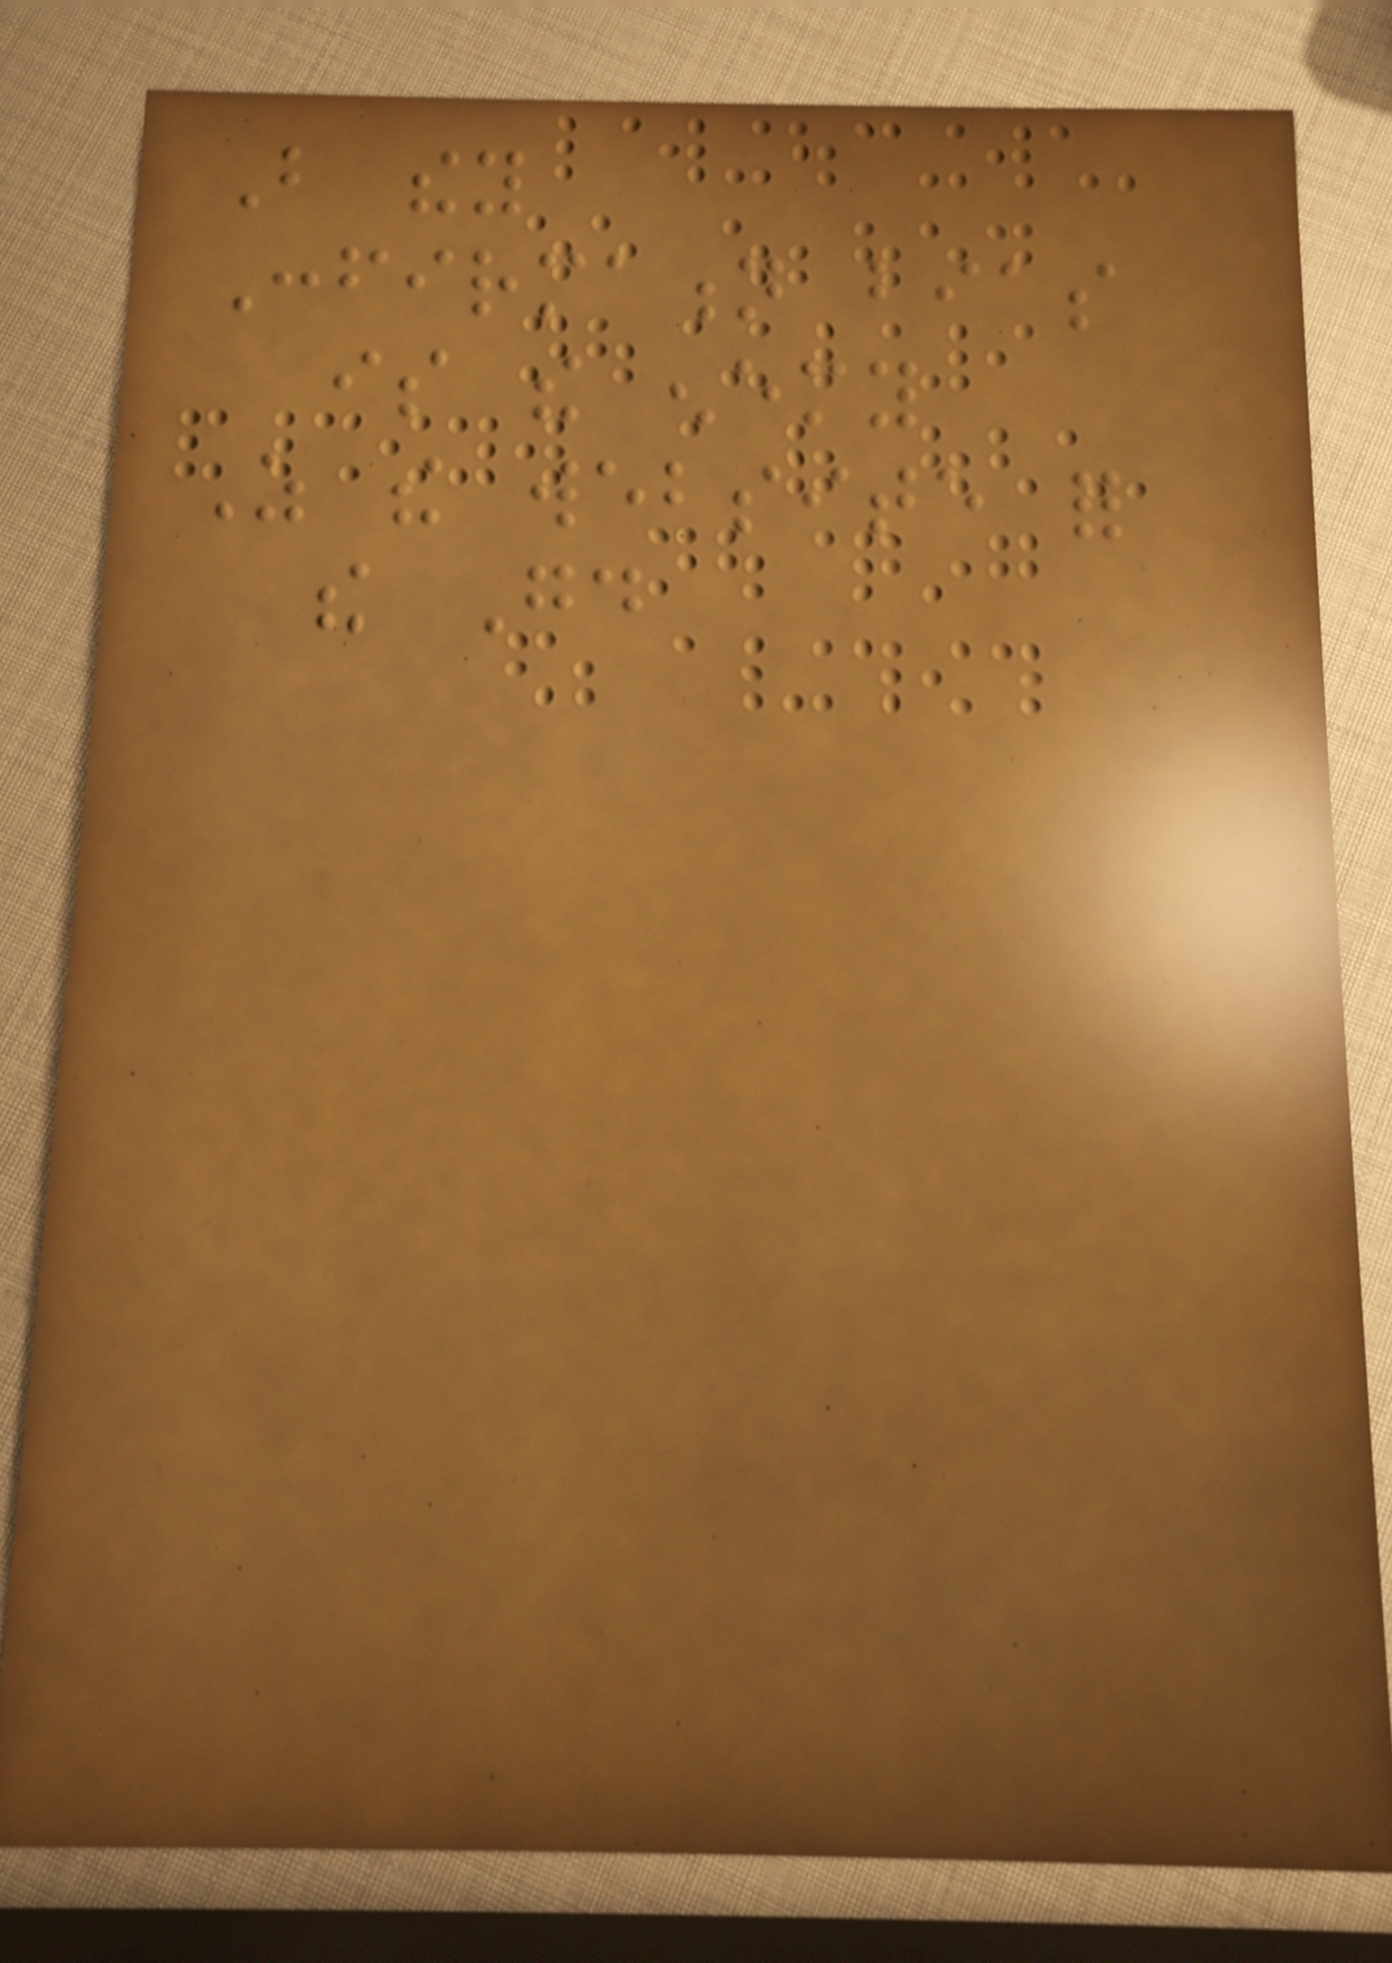But they
Confirmation bias
is the enemy
As the website for
the Good
